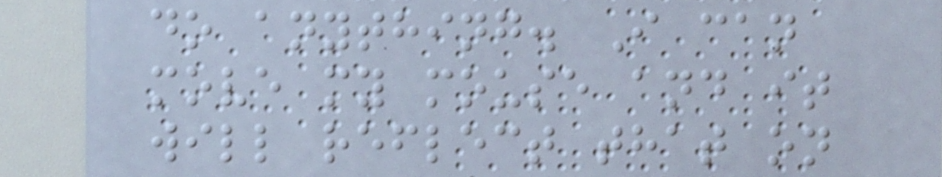do anything. I can
move my mouse and it
will reflect that on
